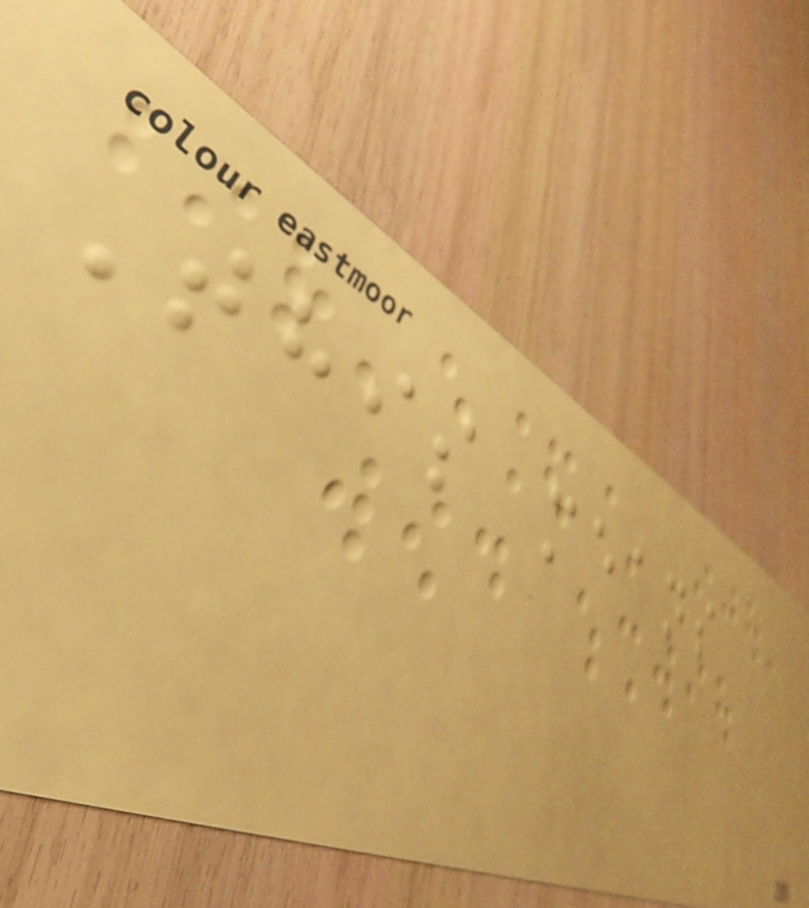This means
